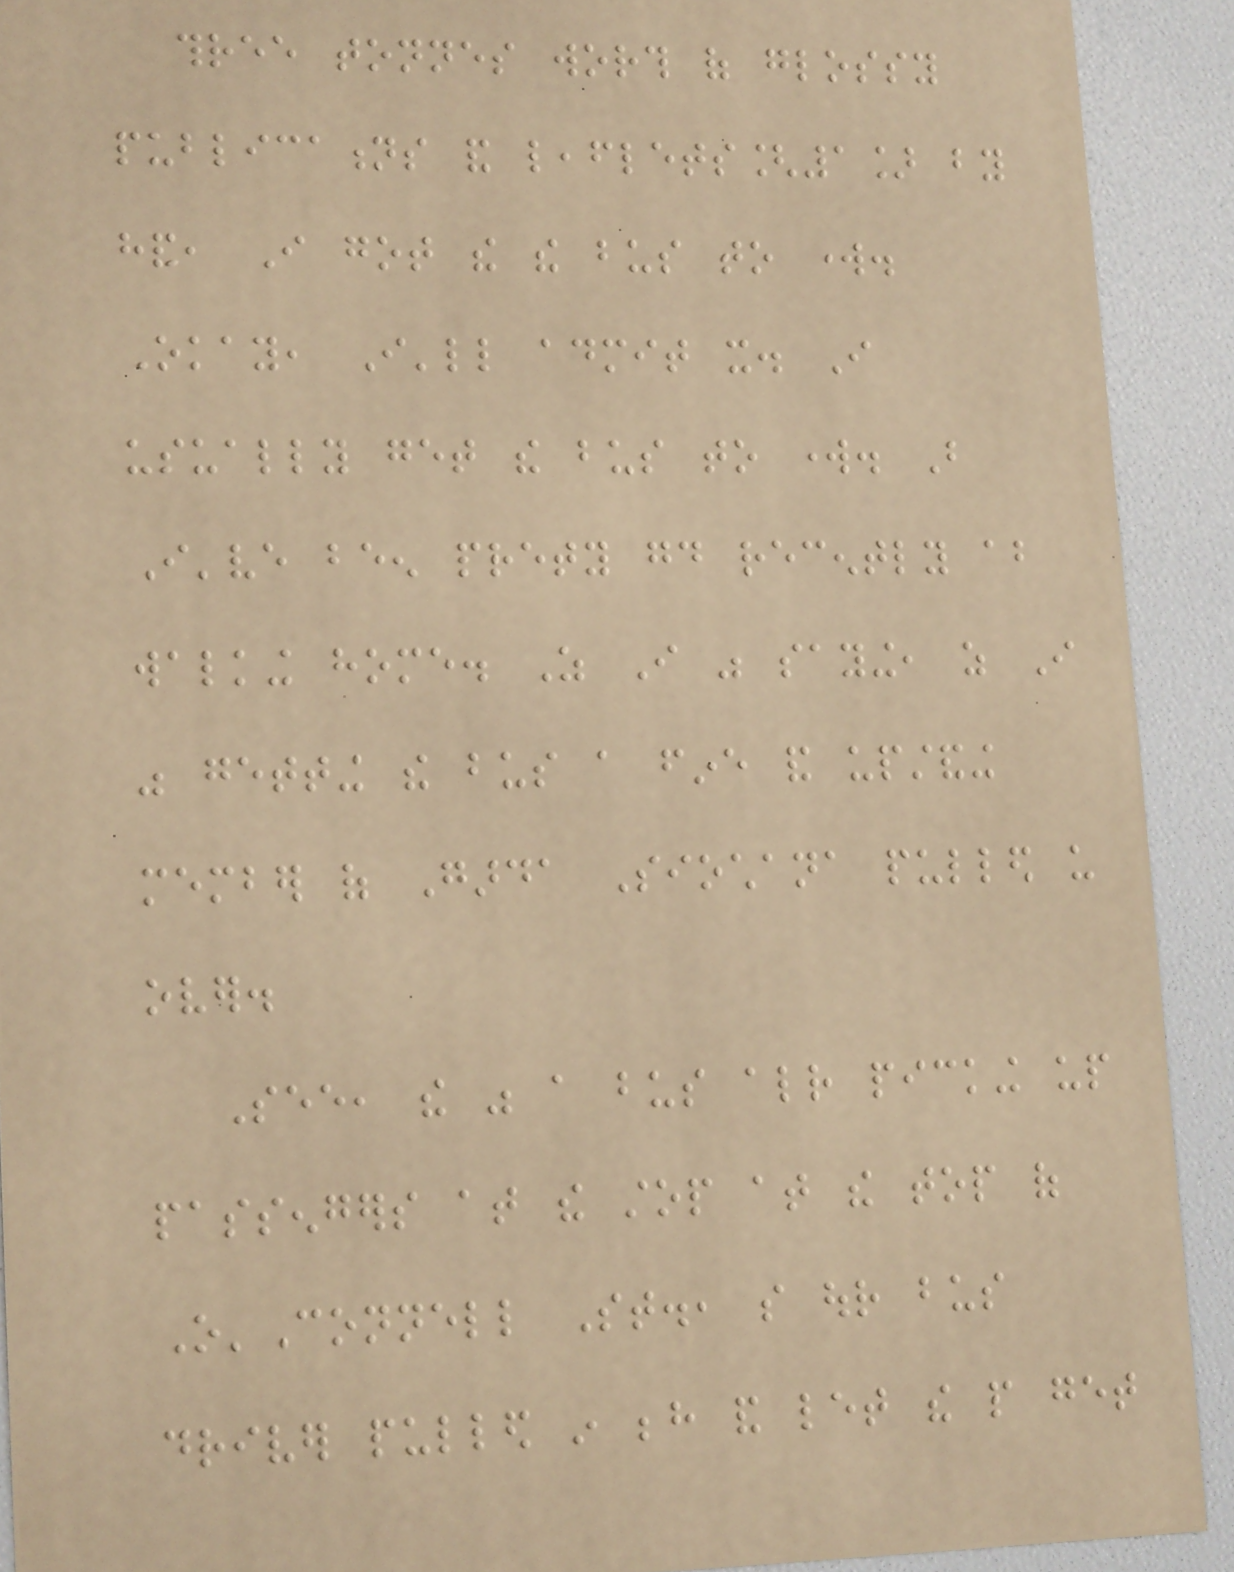three tonnes worth of glossy
publications and leaflets[1] by
hand, I got the the bus to work.
Okay, I'll admit it. I
usually get the bus to work. But
I've been prety good recently about
walking home. As I was saying, as I
was getting the bus a fine and upstanding
member of Garda Siochana pulled us
over.
See, the was a bus already picking up
passengers at the stop at the top of
O'Connell St., so our bus
driver pulled in behind and let the people get
